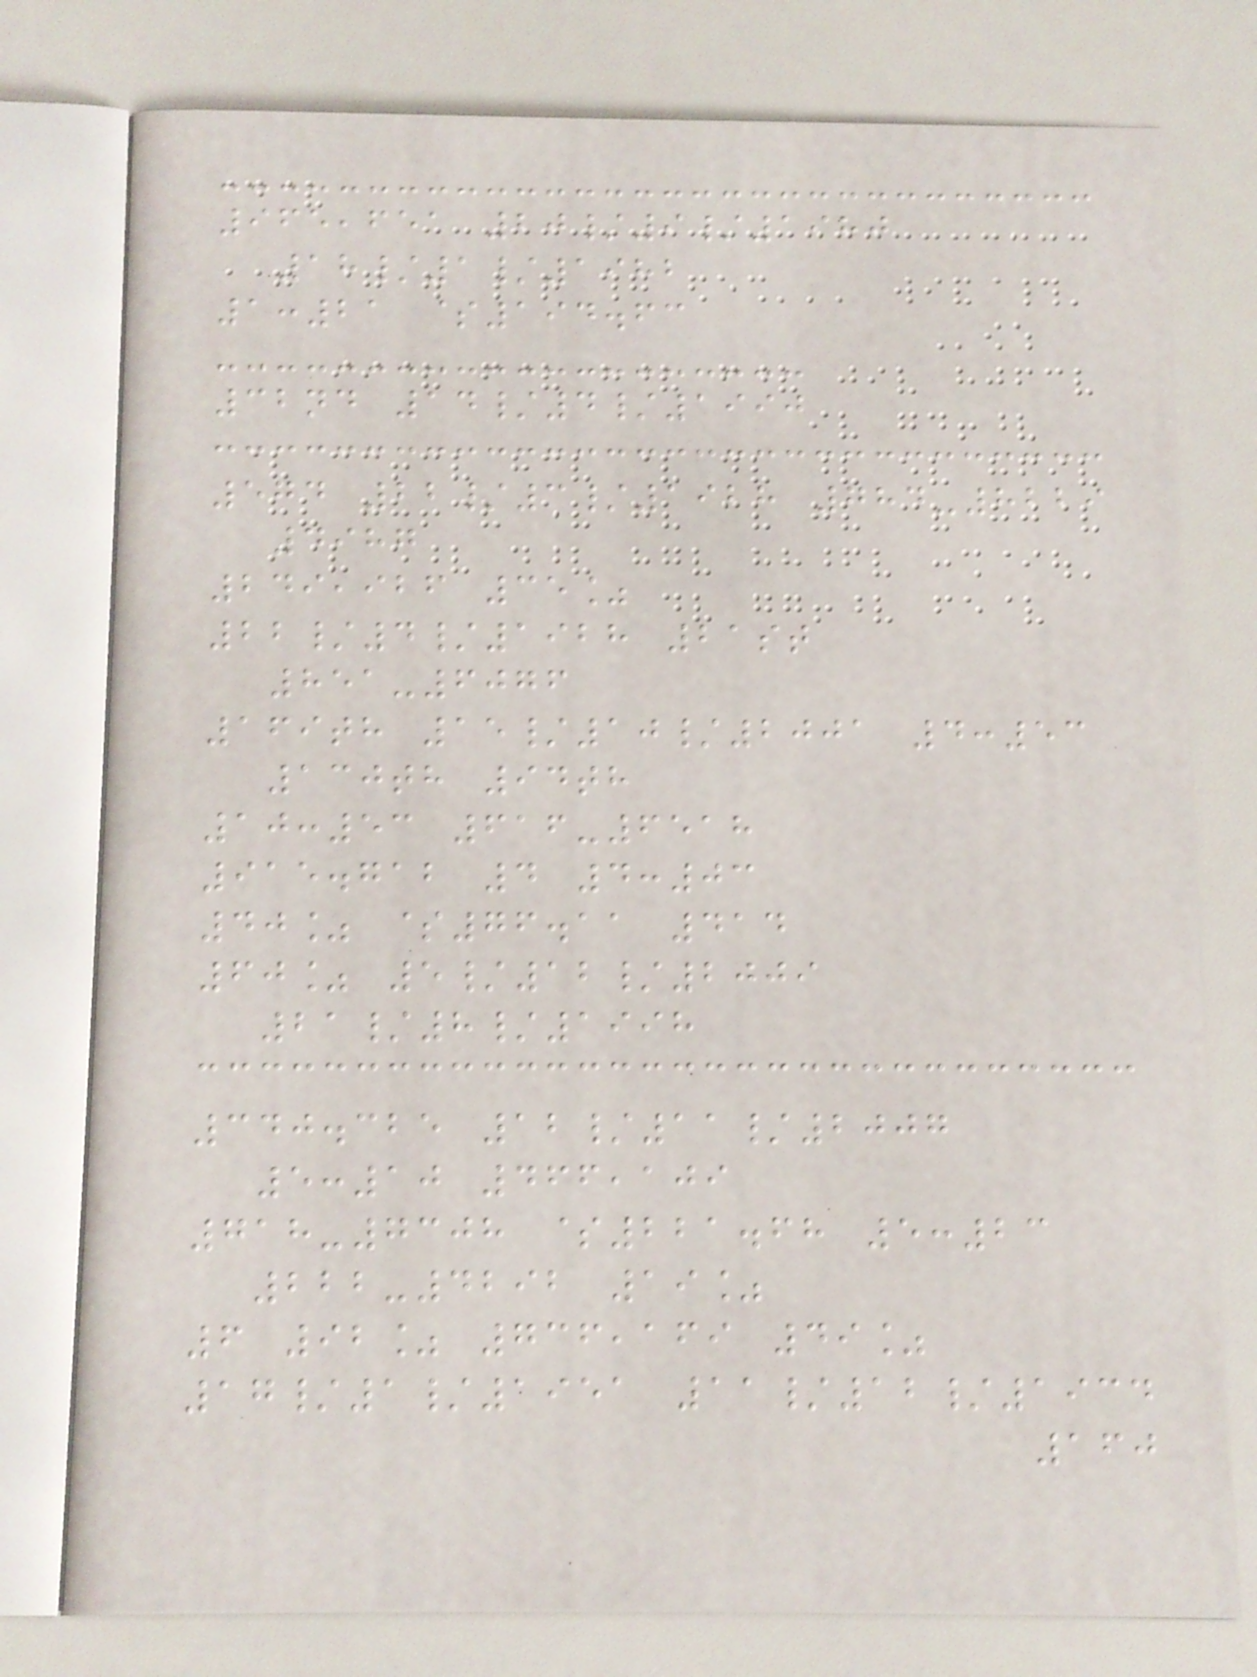965,651 20/9/1980
18/1/1982
1:21 $194.63
32nd 14/4/1990
574 22/3/1928 784-8229
4987
249,926 35%
22/4/1928 21st
851-6076
169th 15/10/2001 4:53
130th 94th
10:53 616-6518
915.712 4 4:03
40% $76.11 414
60% 5/12/2009
21/8/1998
340.325 12/11/2007
5:10 466,109
718-7308 $221.68 5:23
222-4292 19%
6 92% 736,169 49%
17/1/1951 11/12/1934
160
